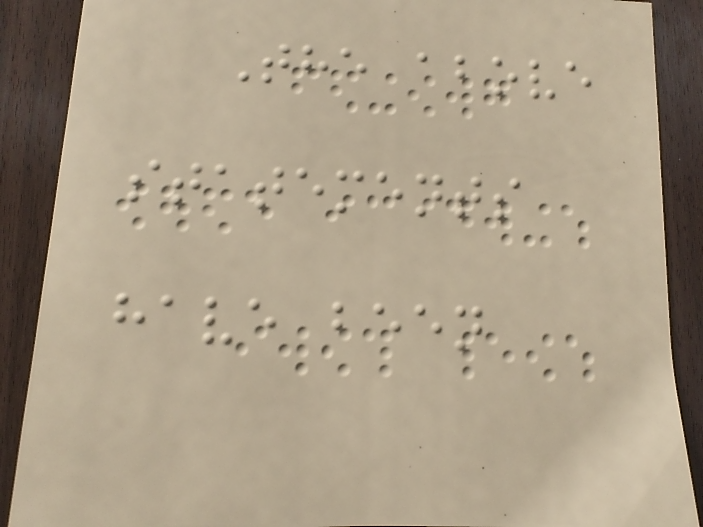The above
statements
have been
